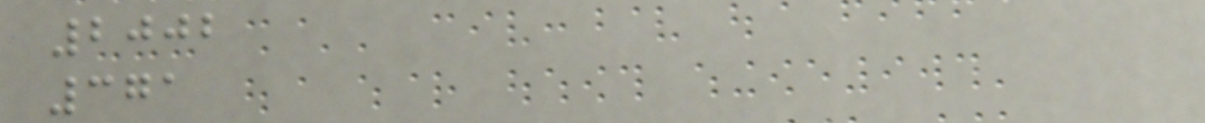2002
371
